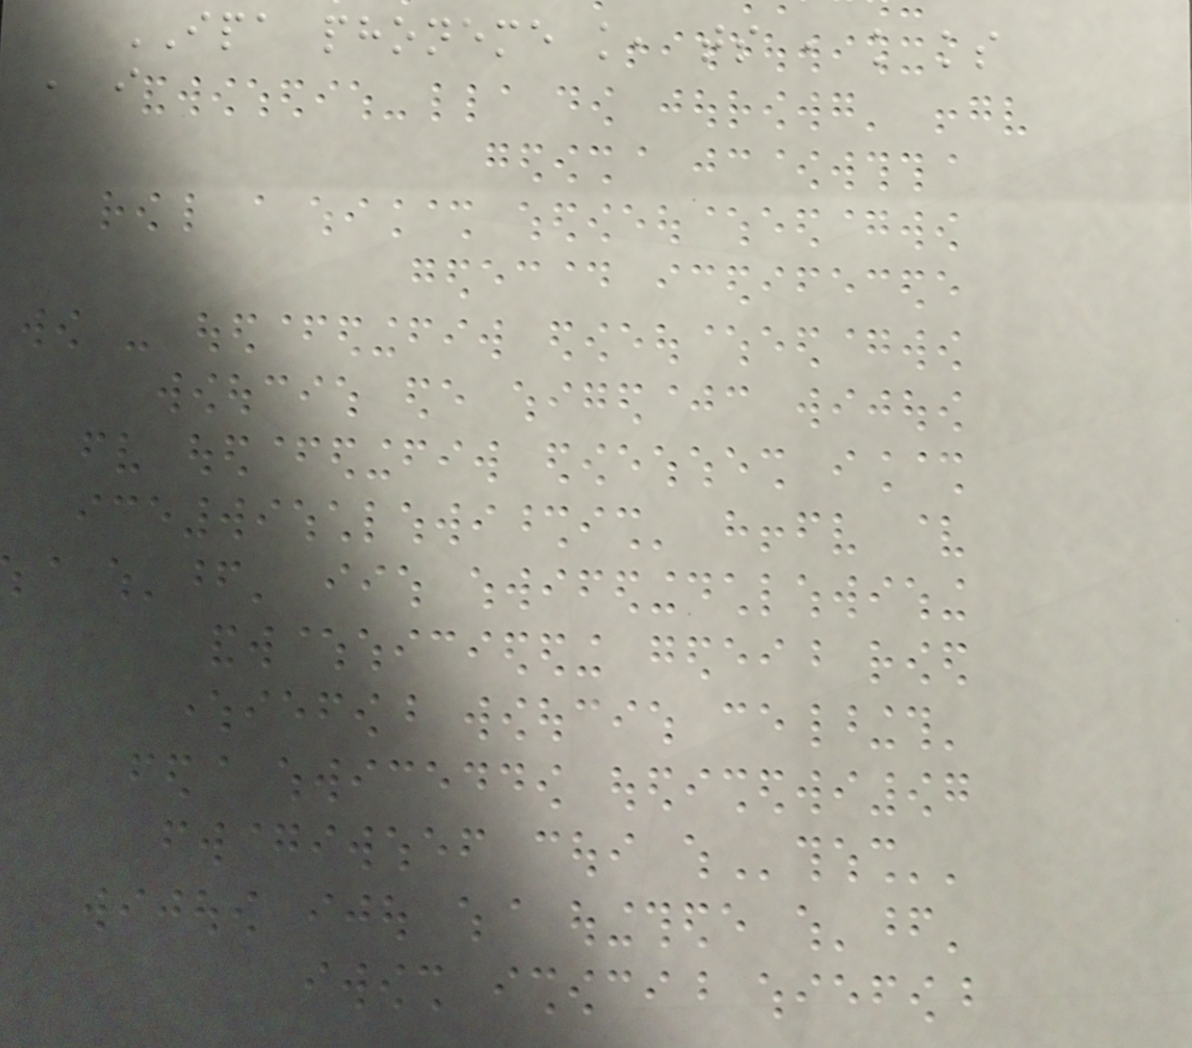IPA phoneme k, ts , k ks
, i
